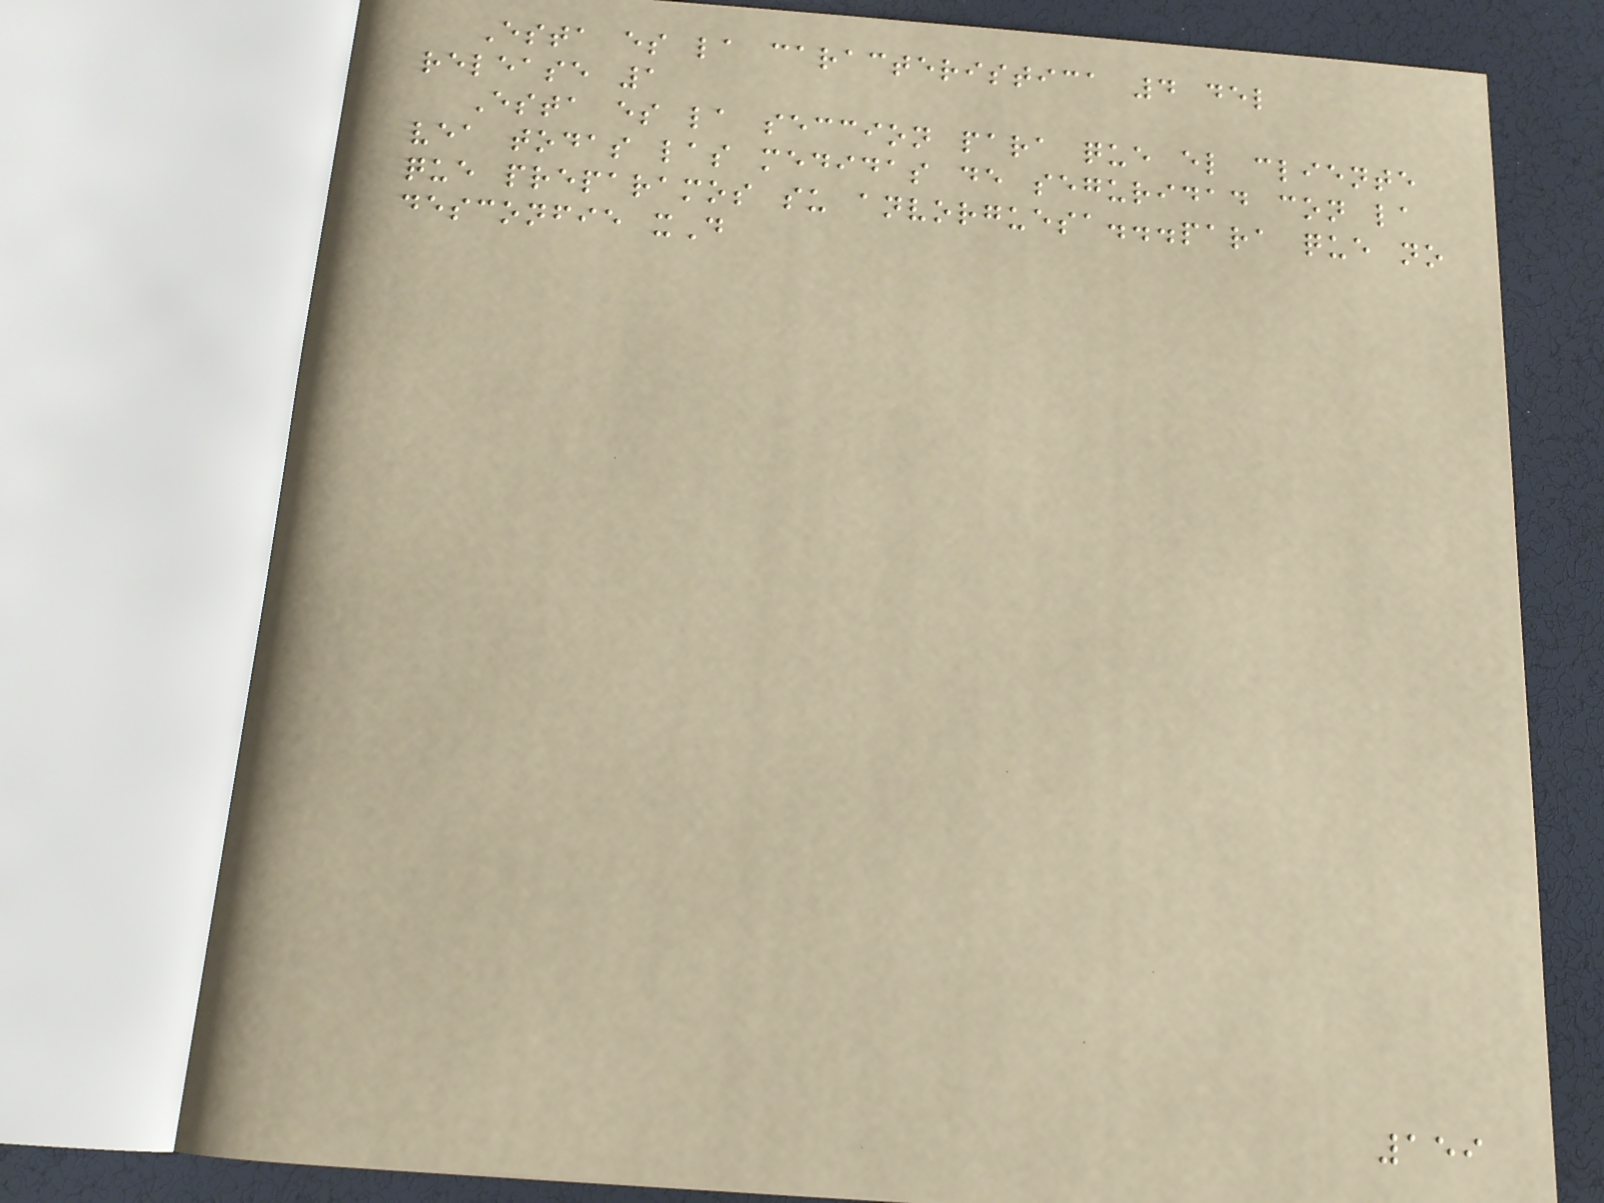Esta es la caracteristica 4 del
release 1
Esta es la seccion para que el cliente
vea todas las medidas de seguridad con la
que preparamos su anvorguesa...para que no
desconfie xD
159
